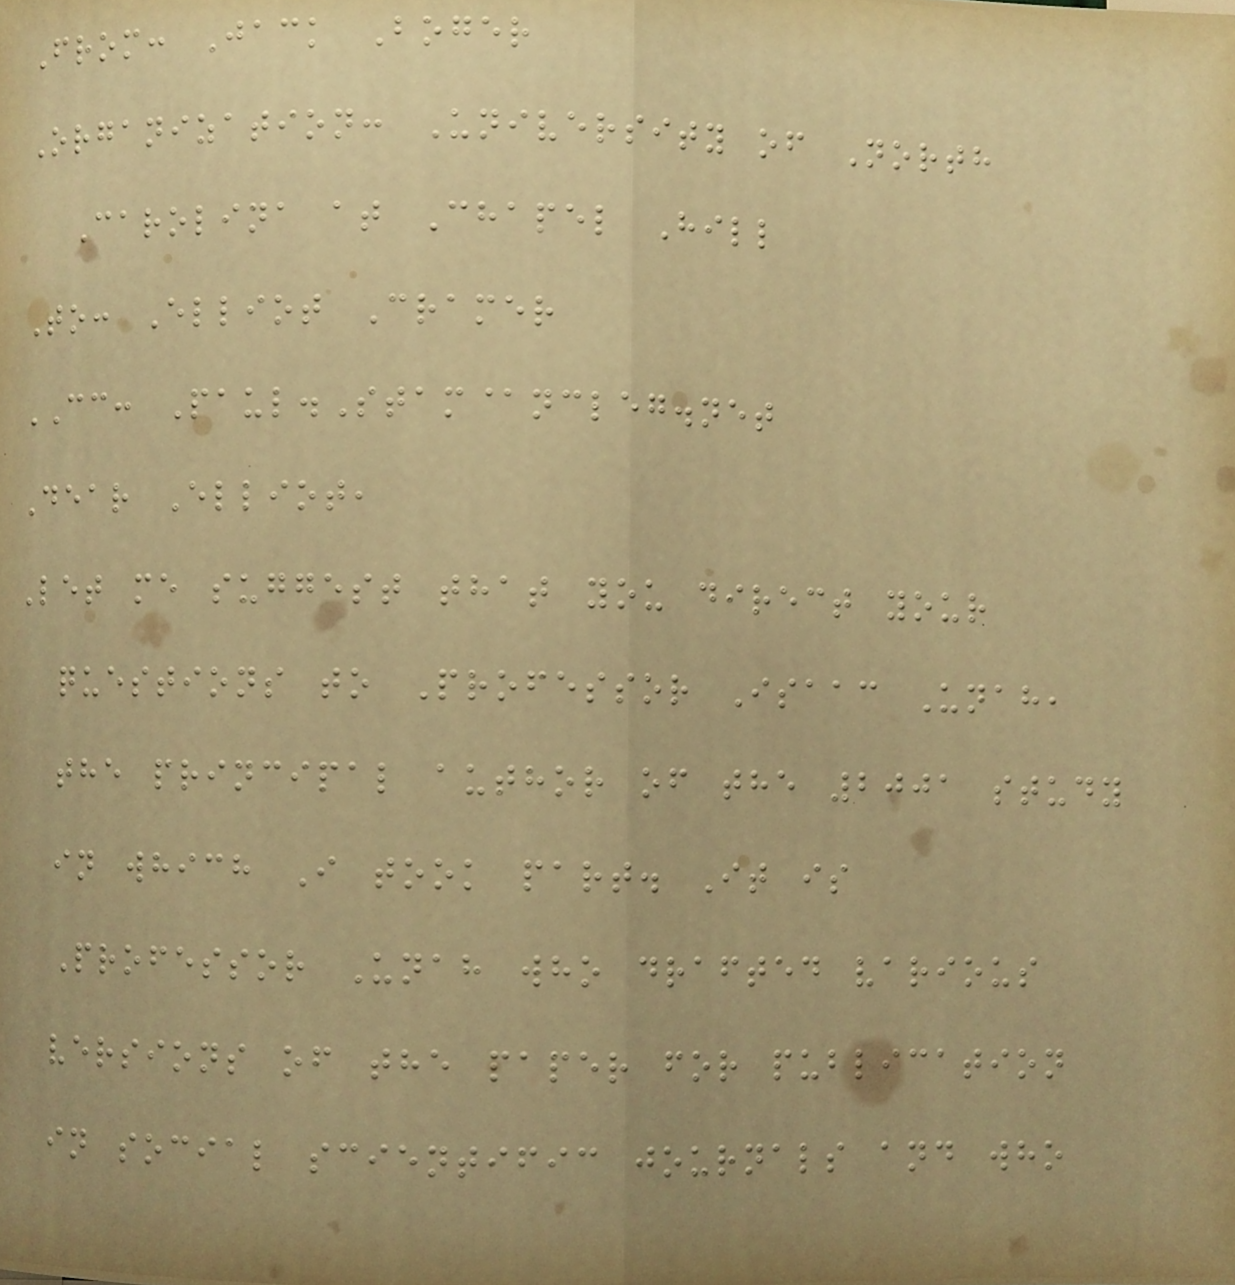From: Jack Boger
Organization: University of North
Carolina at Chapel Hill
To: Elliot Cramer
CC: Paul.Stam@ncleg.net
Dear Elliot,
Let me suggest that you direct your
questions to Professor Isaac Unah,
the principal author of the 2001 study
in which I took part. It is
Professor Unah who drafted various
versions of the paper for publication
in social scientific journals and who
